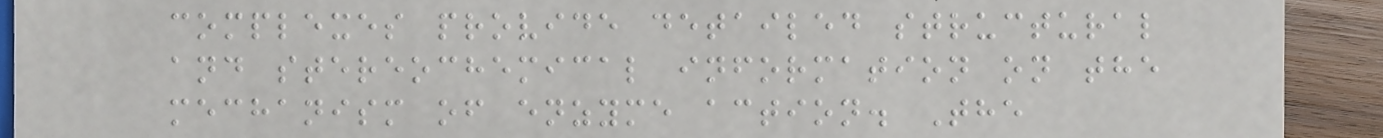complexes provide detailed structural
and stereochemical information on the
mechanism of enzyme action. The
